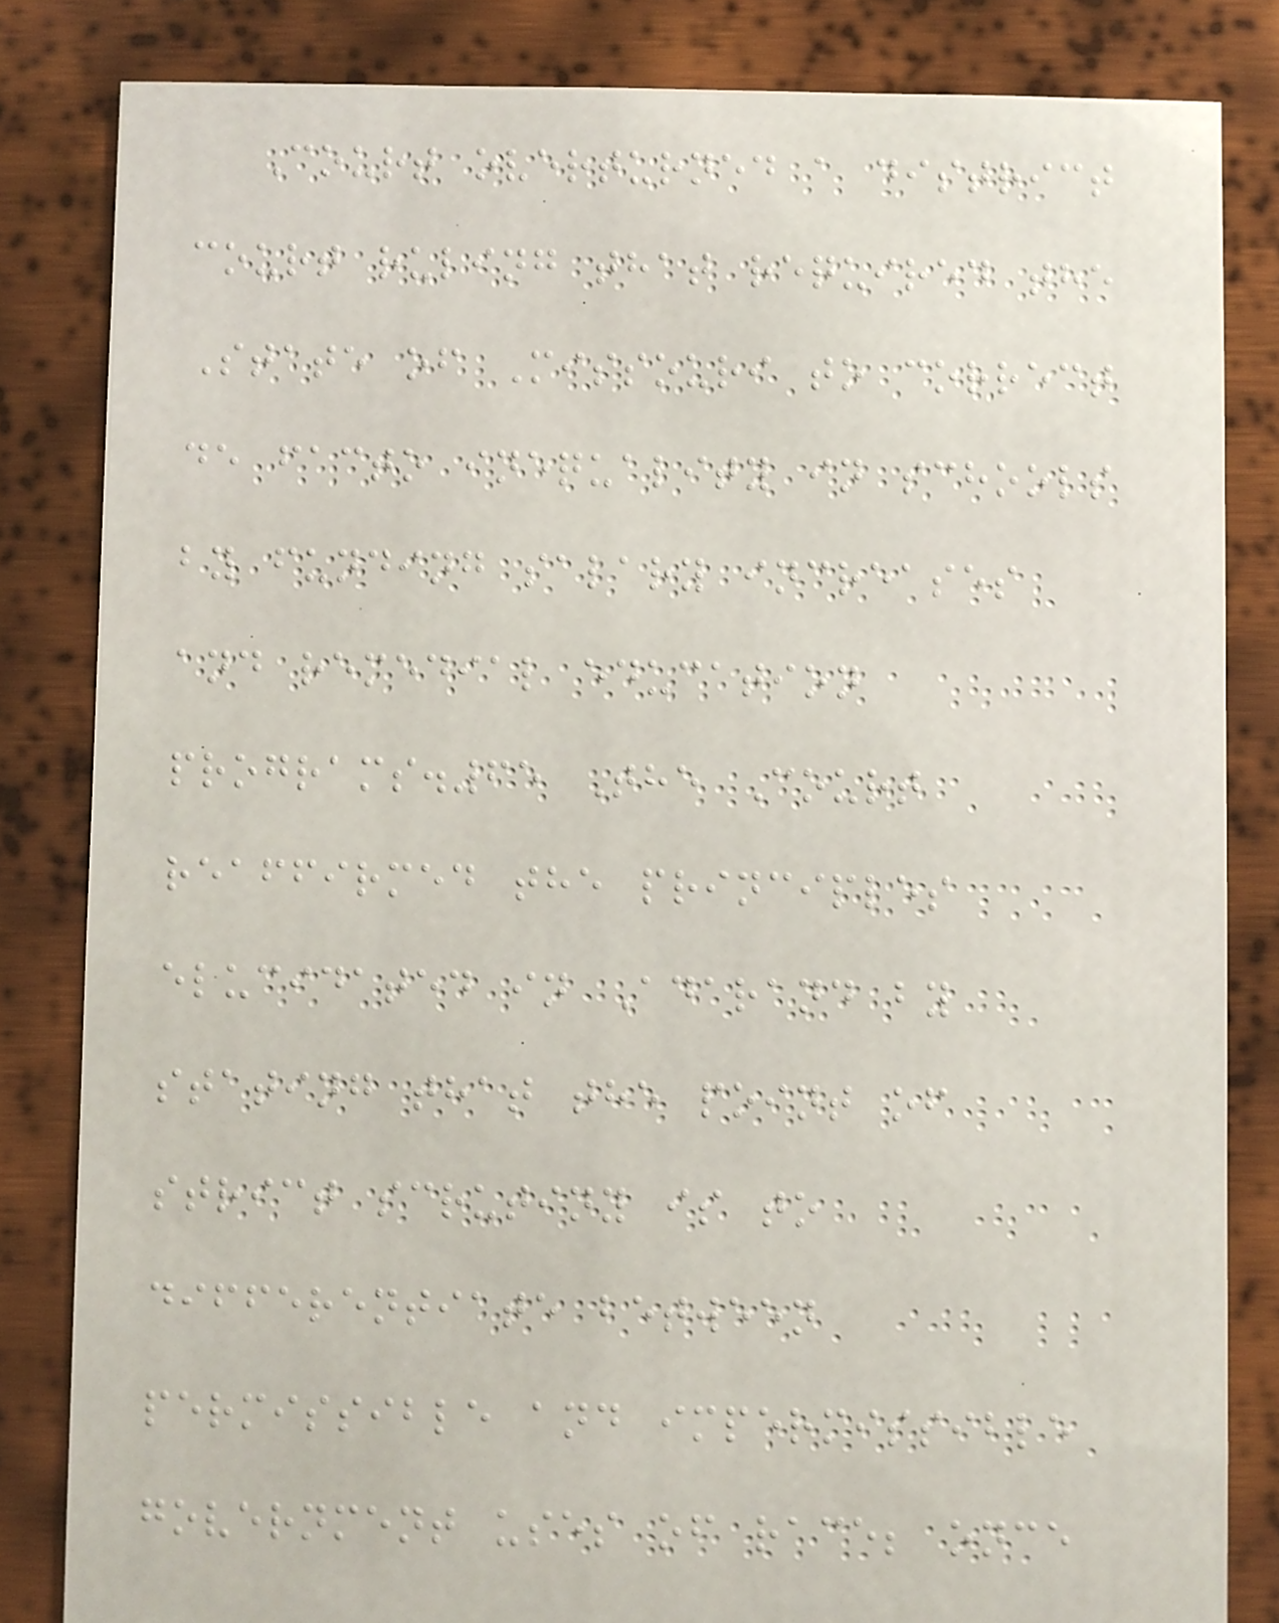Court overturned a district
court ruling that required the
State of Missouri to correct
de facto inequality in schools
by funding salary increases
and remedial education
programs.65 The Court
reaffirmed the principles
elucidated in Adarand by
stating that the point of
strict scrutiny is to
differentiate between
permissible and impermissible
government uses of race; once
